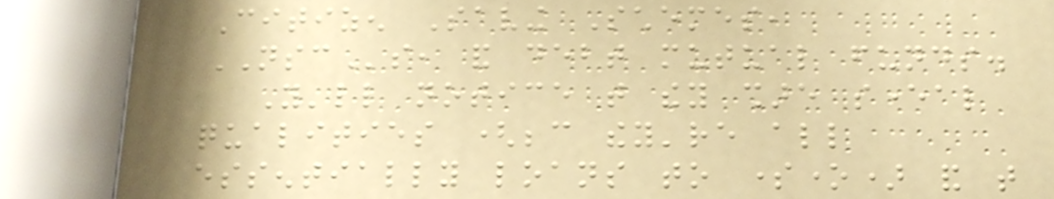Citizen Saving Schemes,
NSCs, and debt mutual funds.
You'll notice that they share several
qualities (because they're all
essentially loans to someone) and that
